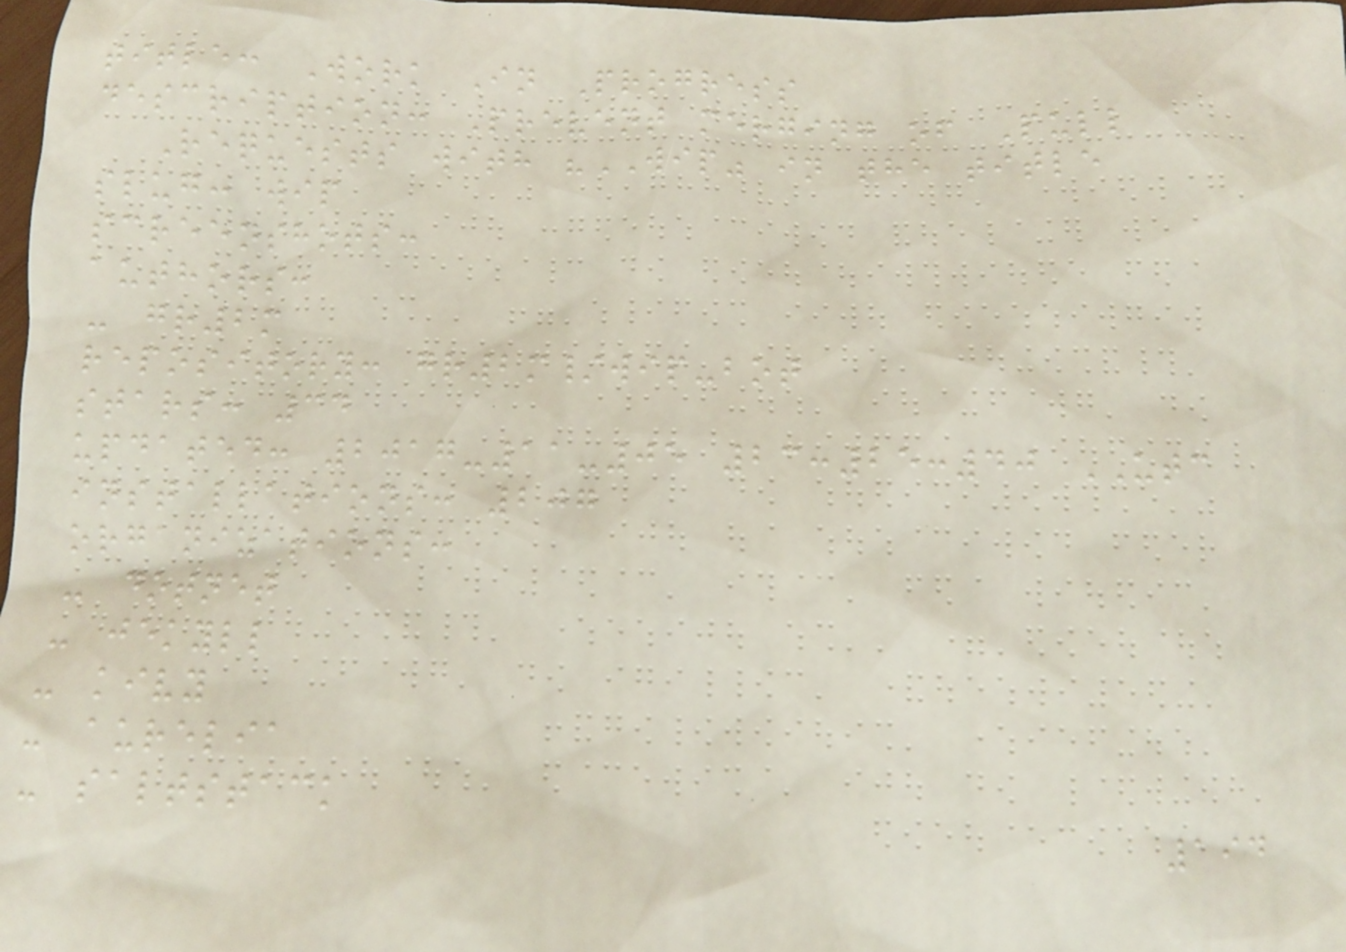title: Work In Progress
description: Prevent merging of Pull
Requests with "WIP" in the title
slug: wip
screenshots:
authors:
- gr2m
repository: gr2m/wip-bot
stars: 34
updated: 2017-11-05 23:25:40 UTC
installations: 207
organizations:
- dotnet
- jekyll
- kivy
- aurelia
- saltstack
194
